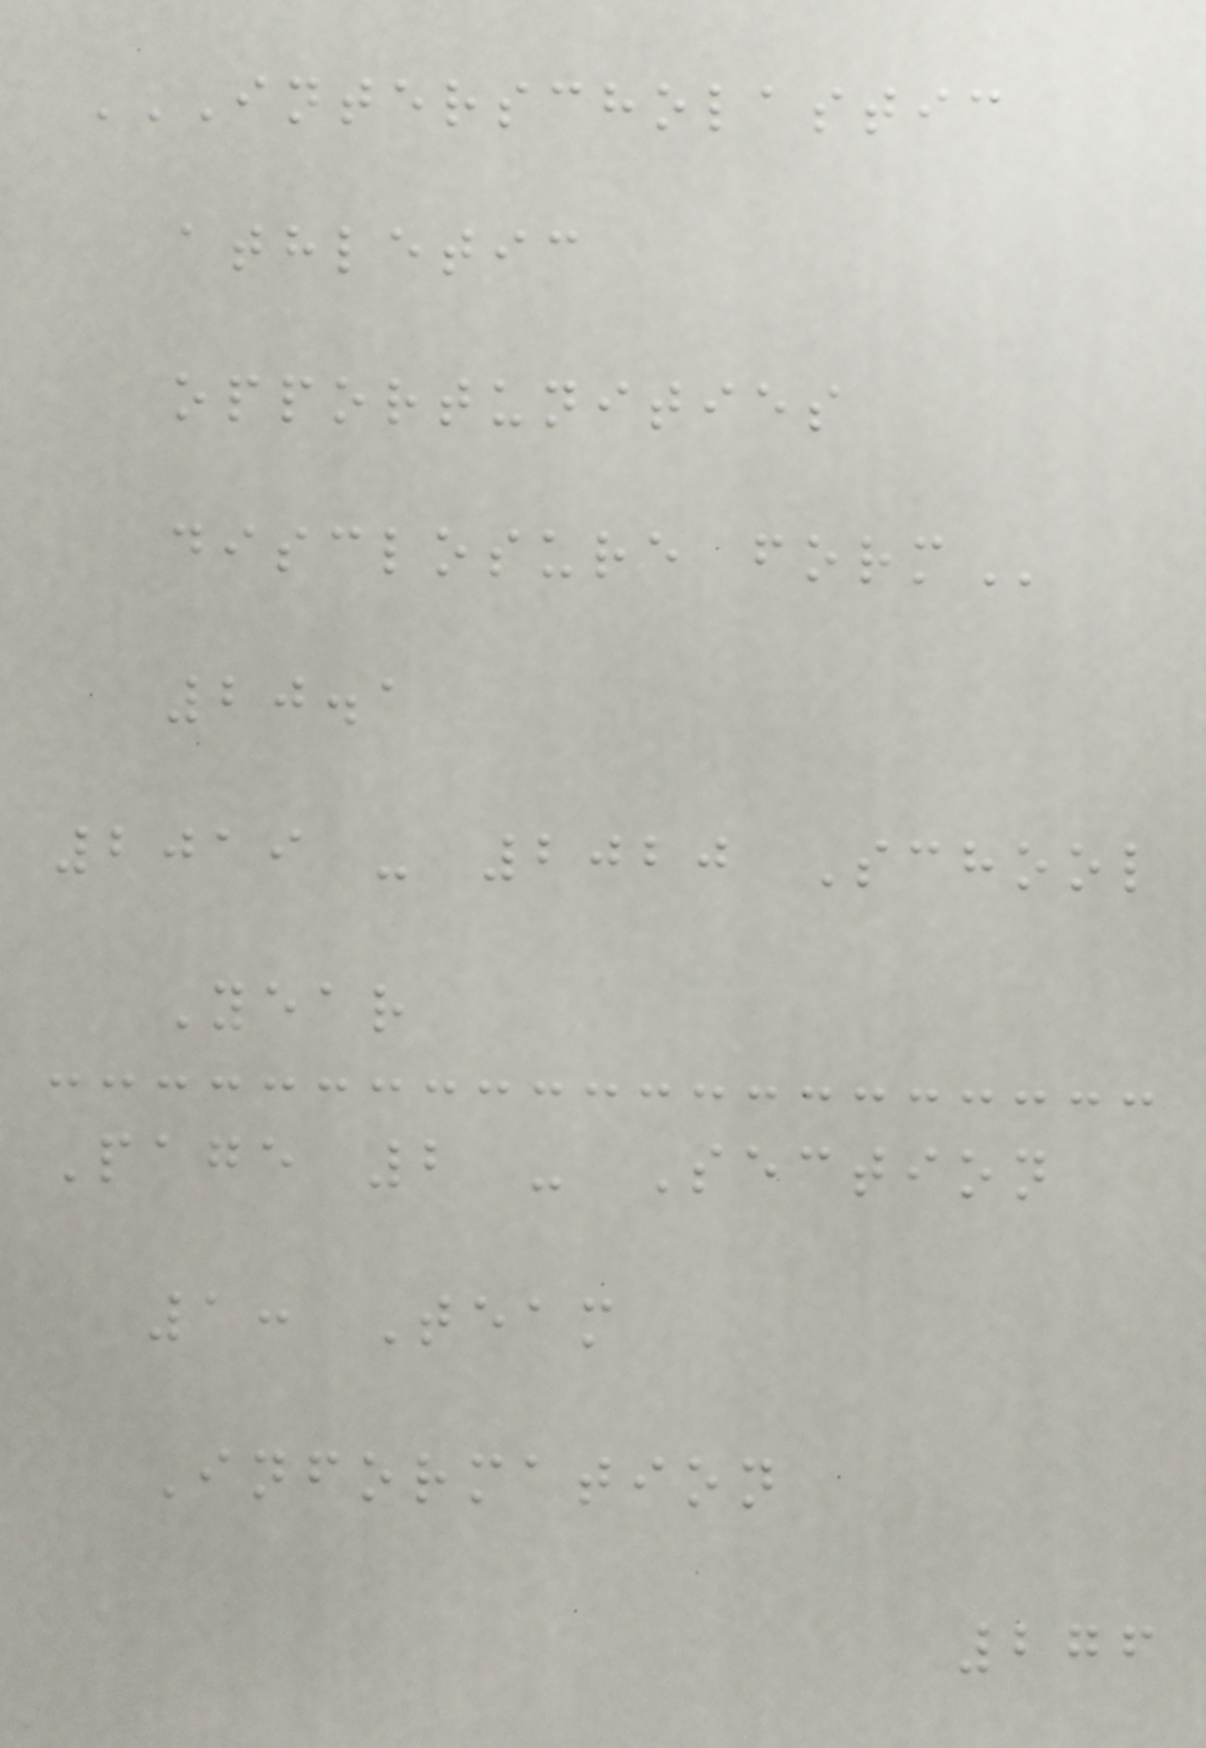INTERSCHOLASTIC
ATHLETIC
OPPORTUNITIES
DISCLOSURE FORM
20.1
2019 - 2020 School
Year
Page 2 - Section
1: Team
Information
276
